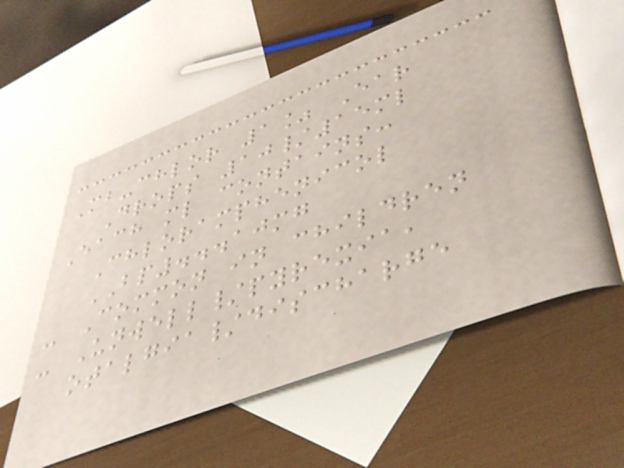Mb-chlor 1% Ear
Drops 10/15ml
Each ml contains:
Chloramphenicol
BP...10mg
- Common in children
- Unwell/pyrexia,
otalgia/discharge
